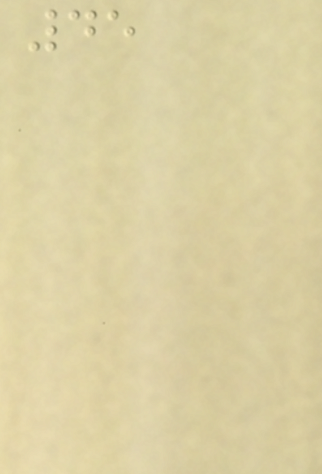45
